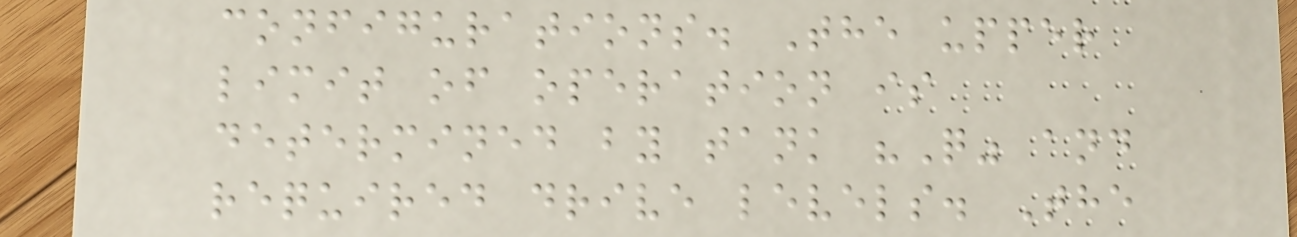configurations. The upper
limit of operation is
determined by tank "Q" and
required drive levels. The
